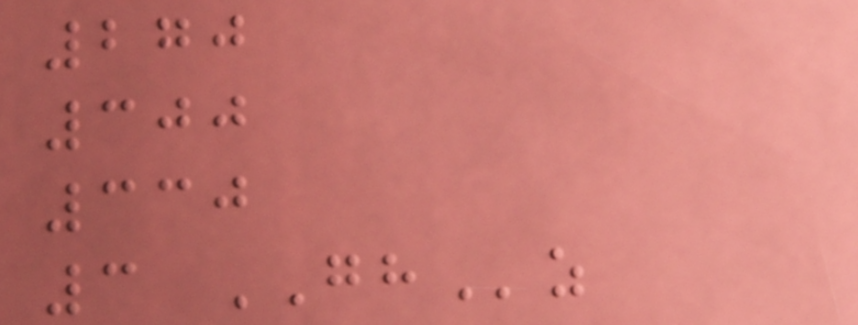270
300
330
3 GHz
